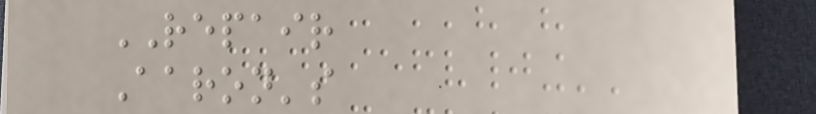REPAIR
Aaron's
